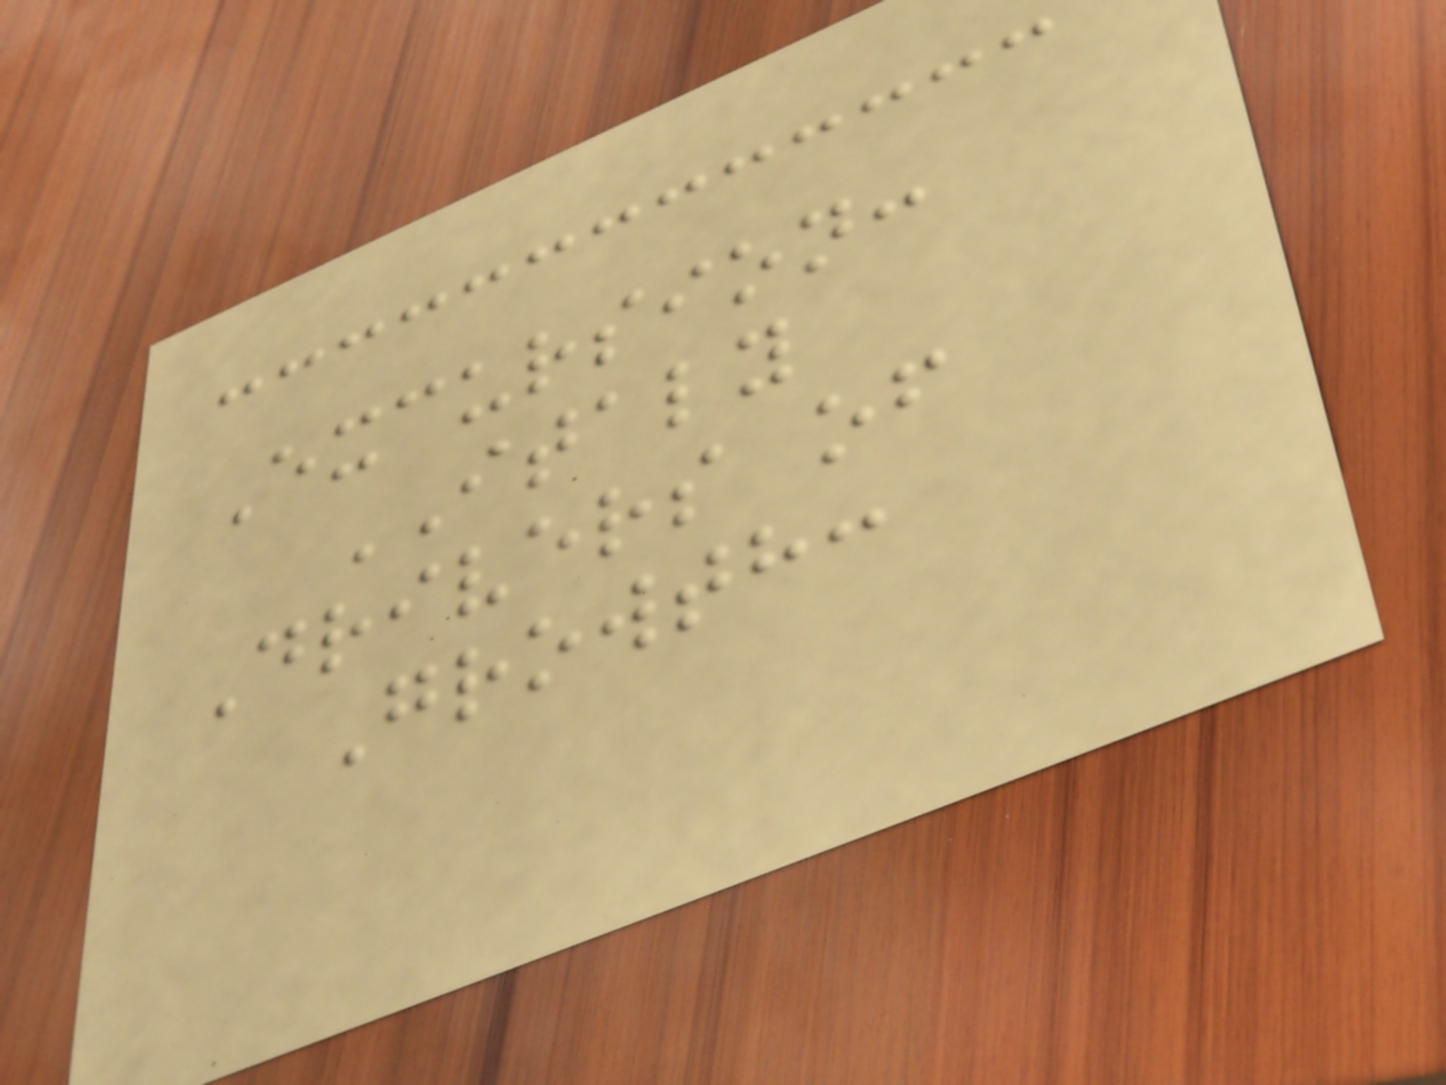Excursion:
ITALY
Drivers of
Growth:
